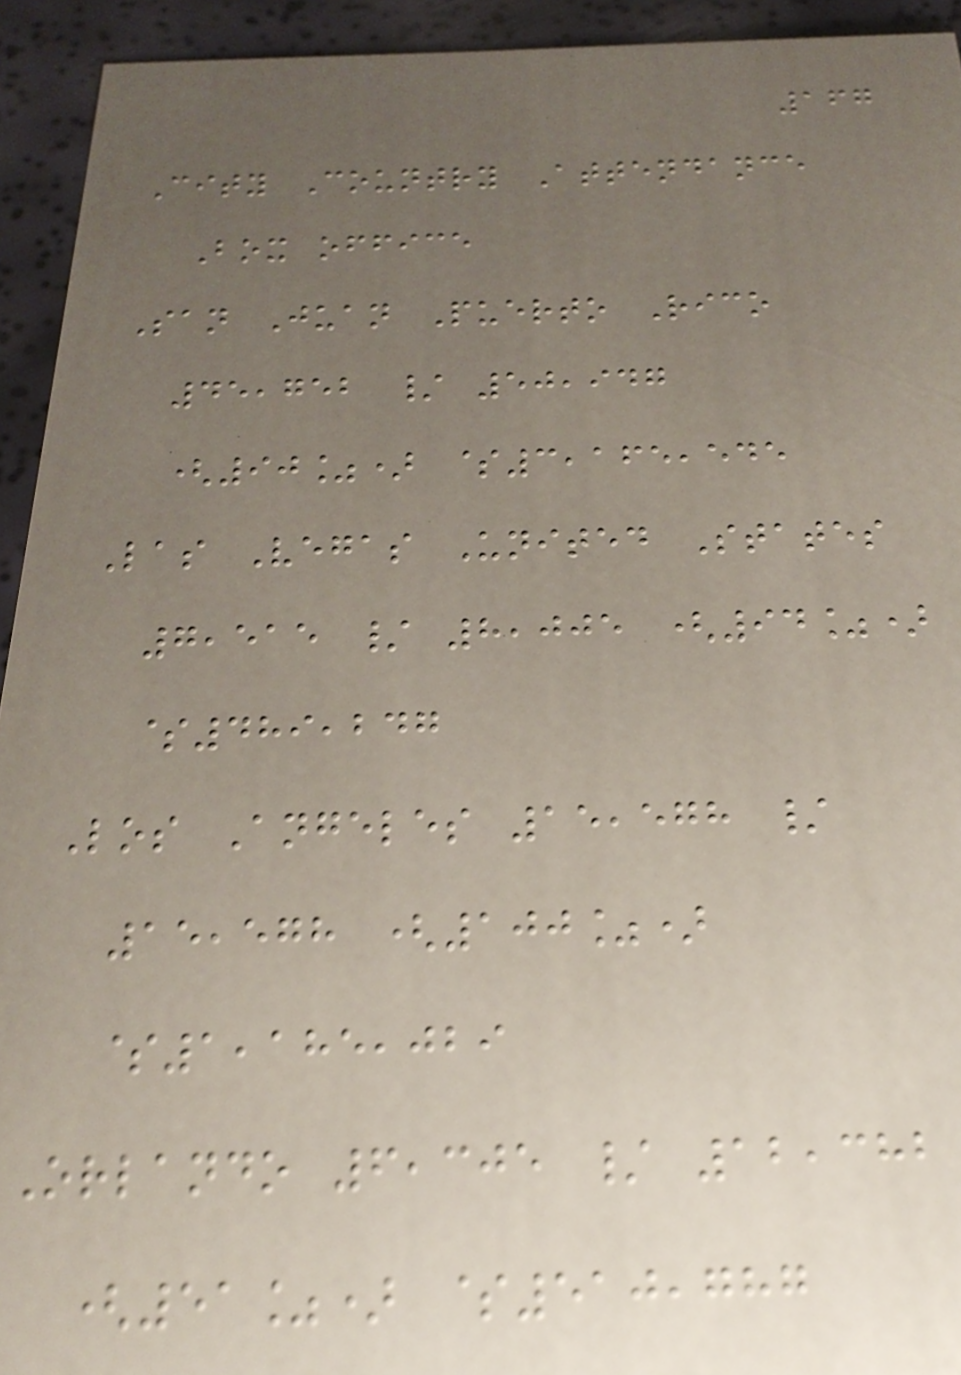167
City Country Attendance
Box office
San Juan Puerto Rico
45,752 / 50,947
(90%) $3,165,545
Las Vegas United States
7,515 / 8,005 (94%)
$489,247
Los Angeles 15,578 /
15,578 (100%)
$1,185,029
Orlando 6,305 / 12,382
(51%) $510,787
